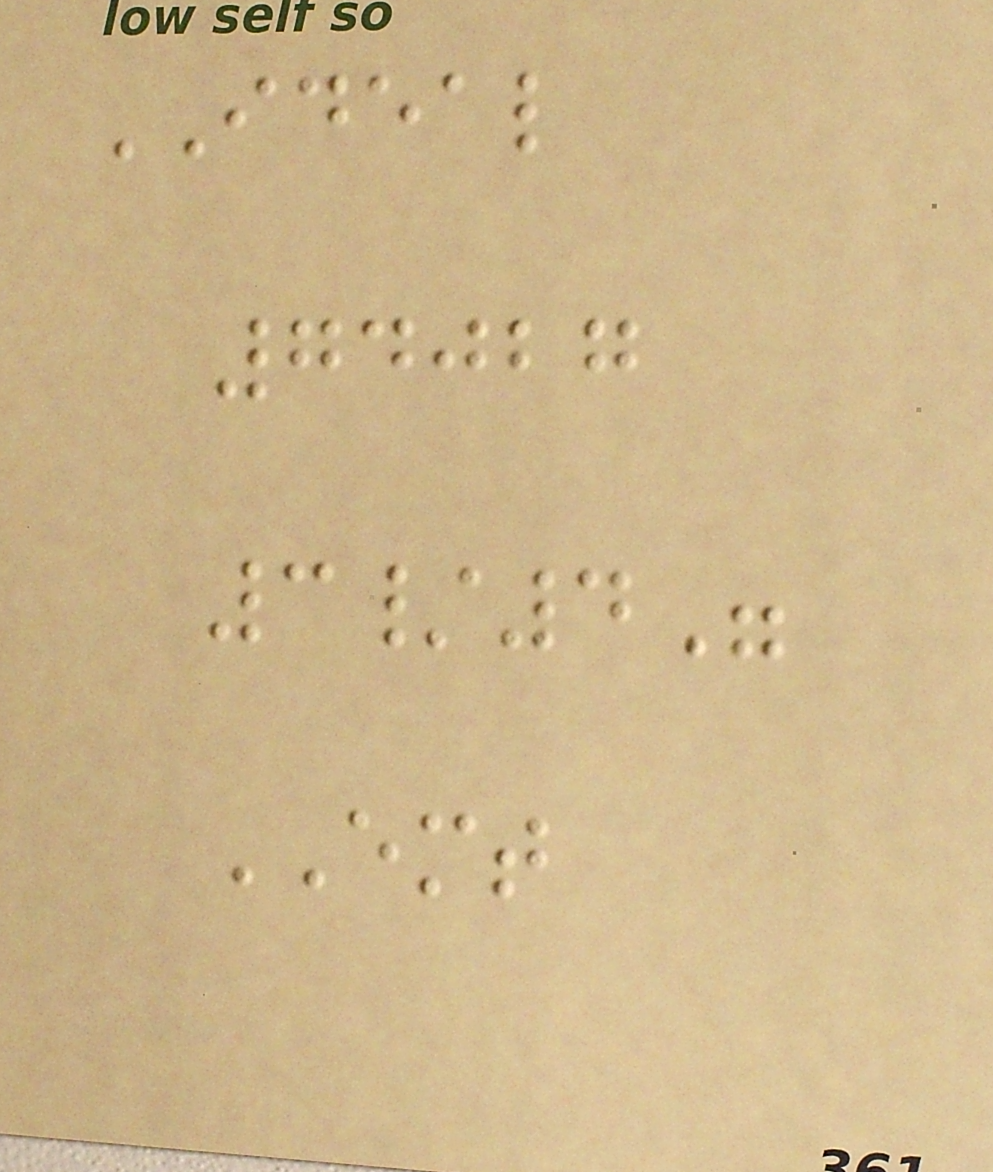IDEAL
74027
3/4"
EMT
